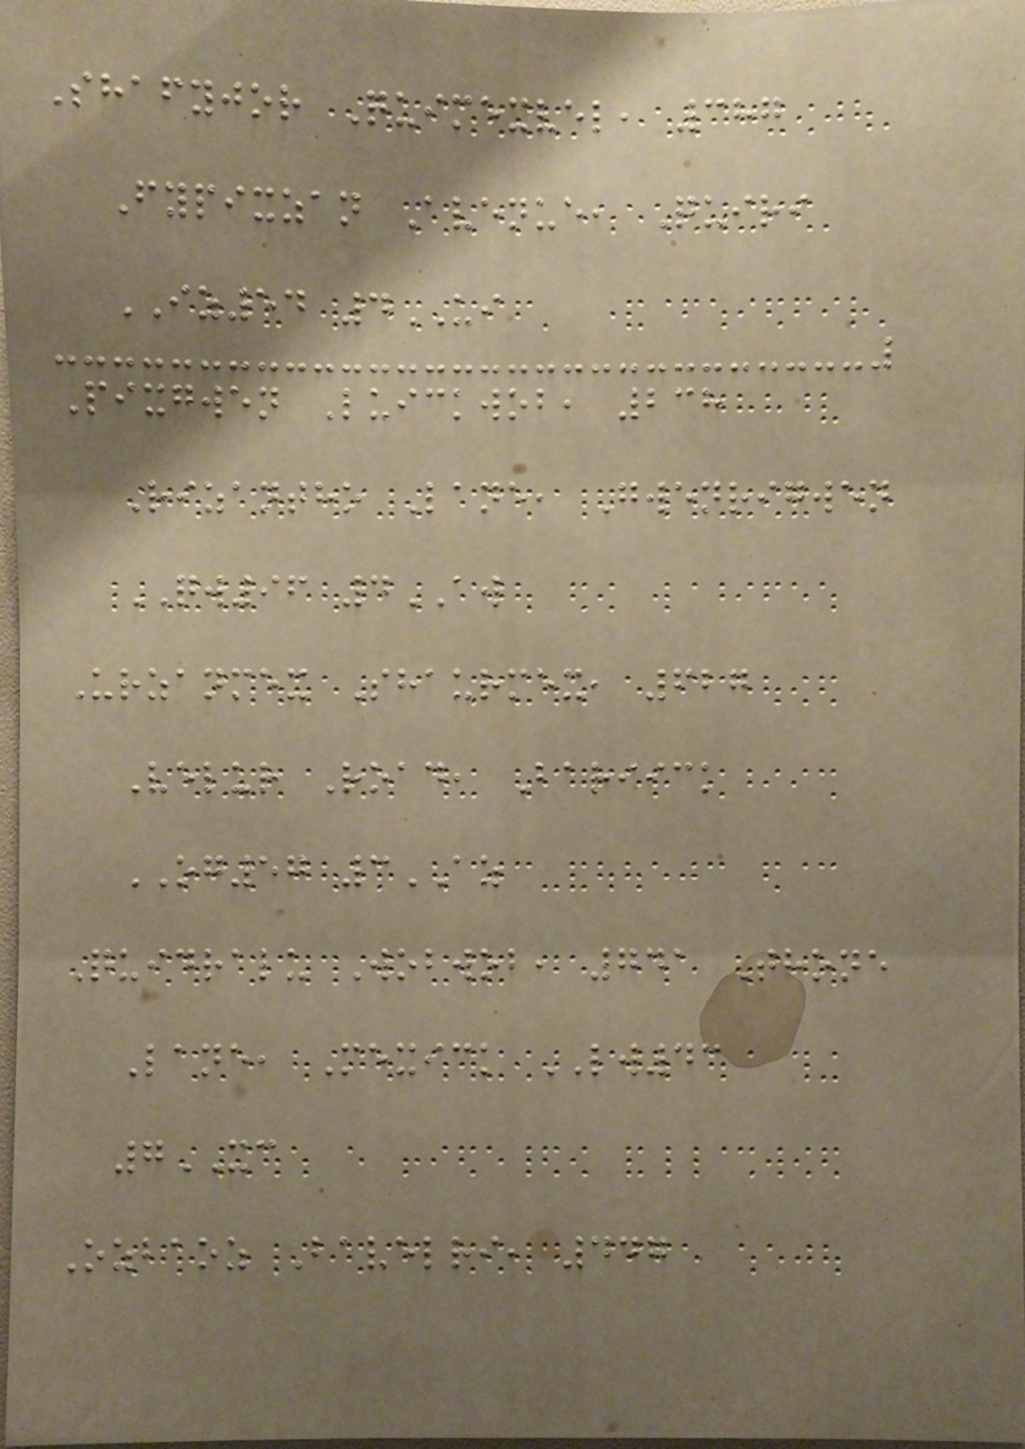Shafyjor Quimexvel, 387
Fypixzan Avenue, Quiri
IZ54 4UI
Pixgwen Luickwob, 238
Rizantho Lane, Gwenrigwen
QW96 4AW
Urzanmex Shaurmex, 627
Velur Road, Bariick
OG57 3AZ
Quidralu Wobwob, 741 Thone
Lane, Mexick LW43
7XC
Ozbaoz Bavelri, 447
